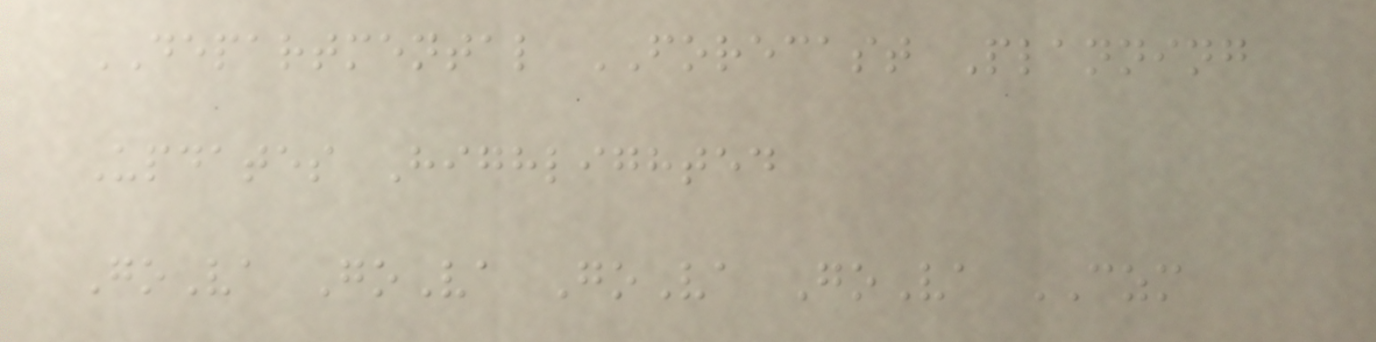DEPARTMENTAL FORECAST Planning
Updates Highlighted
GoVa GoVa GoVa GoVa CZM
